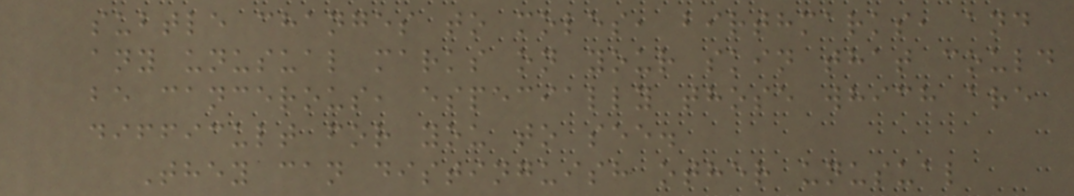subtle changes to moles, birthmarks, and
any unusual marks on your skin that could
be cancerous, especially those which are
difficult for you to see.
They can distinguish other unusual
